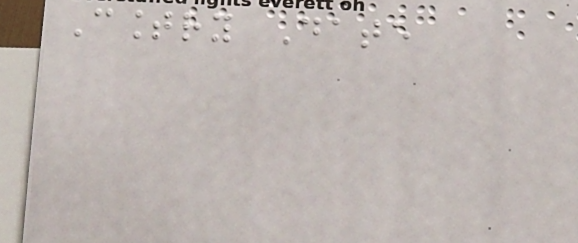Country Date
